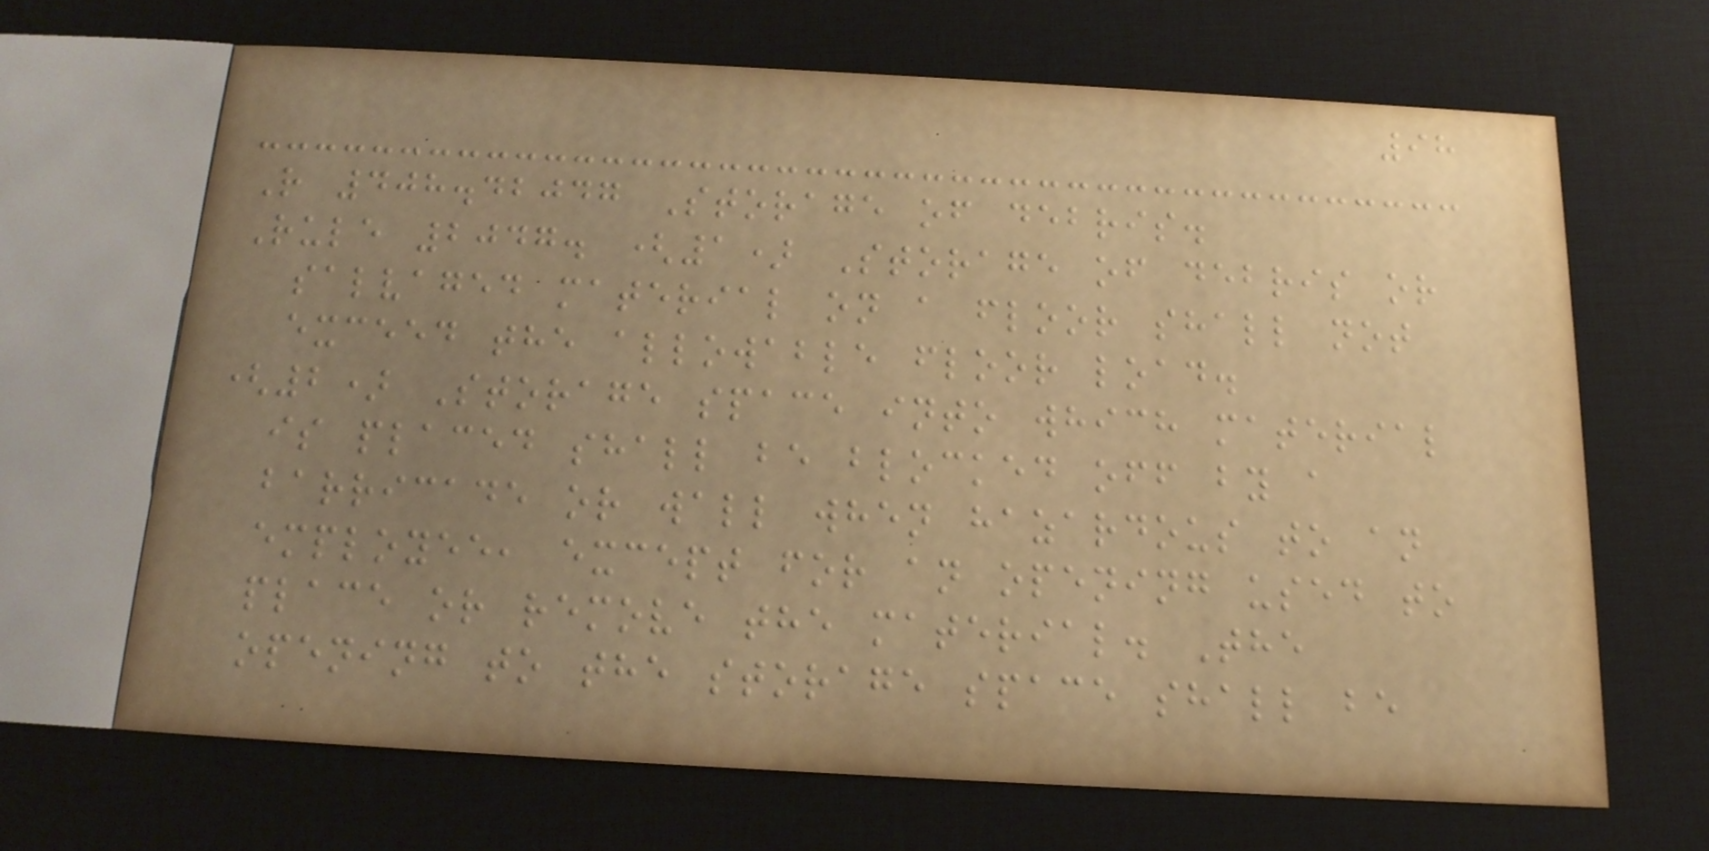98
R 408.42047 Storage of debris.
Rule 2047. (1) Storage of debris or
salvaged material on a floor shall not
exceed the allowable floor load.
(2) Storage space into which material
is placed shall be blocked off by a
barricade or wall when hazardous to an
employee, except for an opening used to
place or remove the material. The
opening to the storage space shall be
